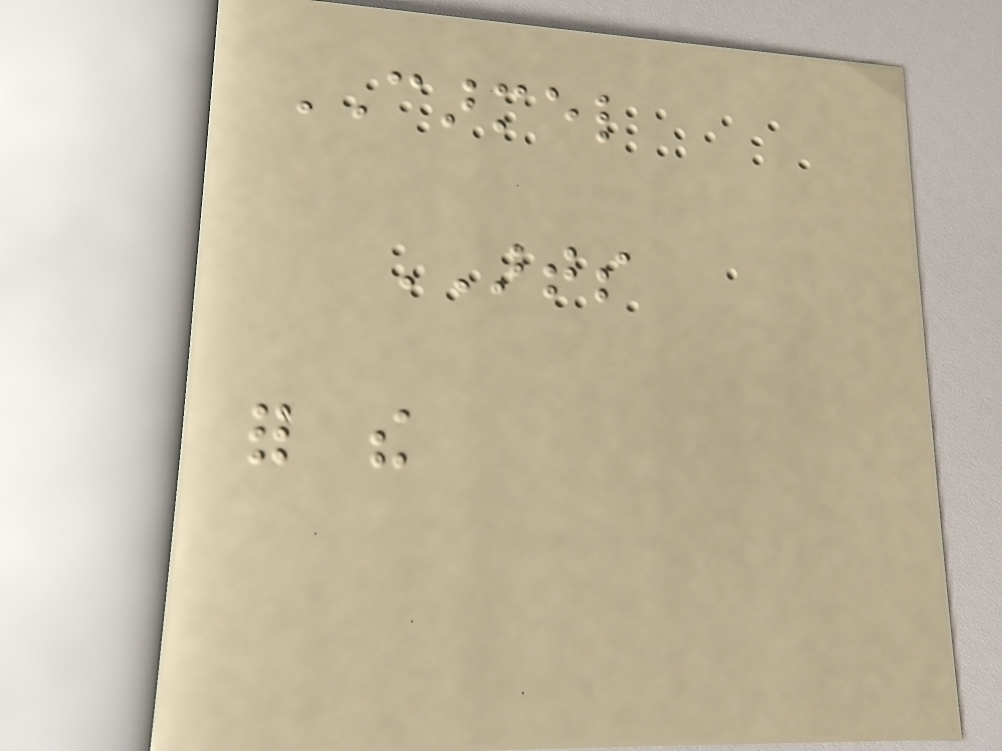CARMEL
ARTS
for the
